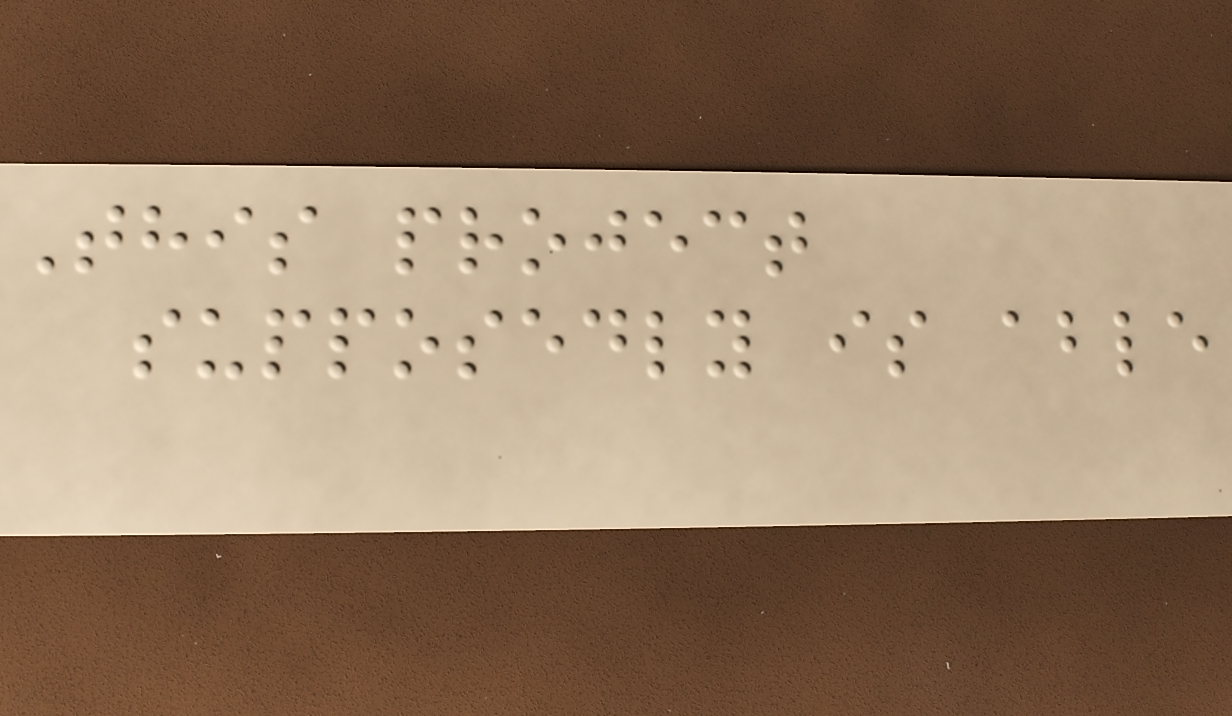This project
supposedly is able
